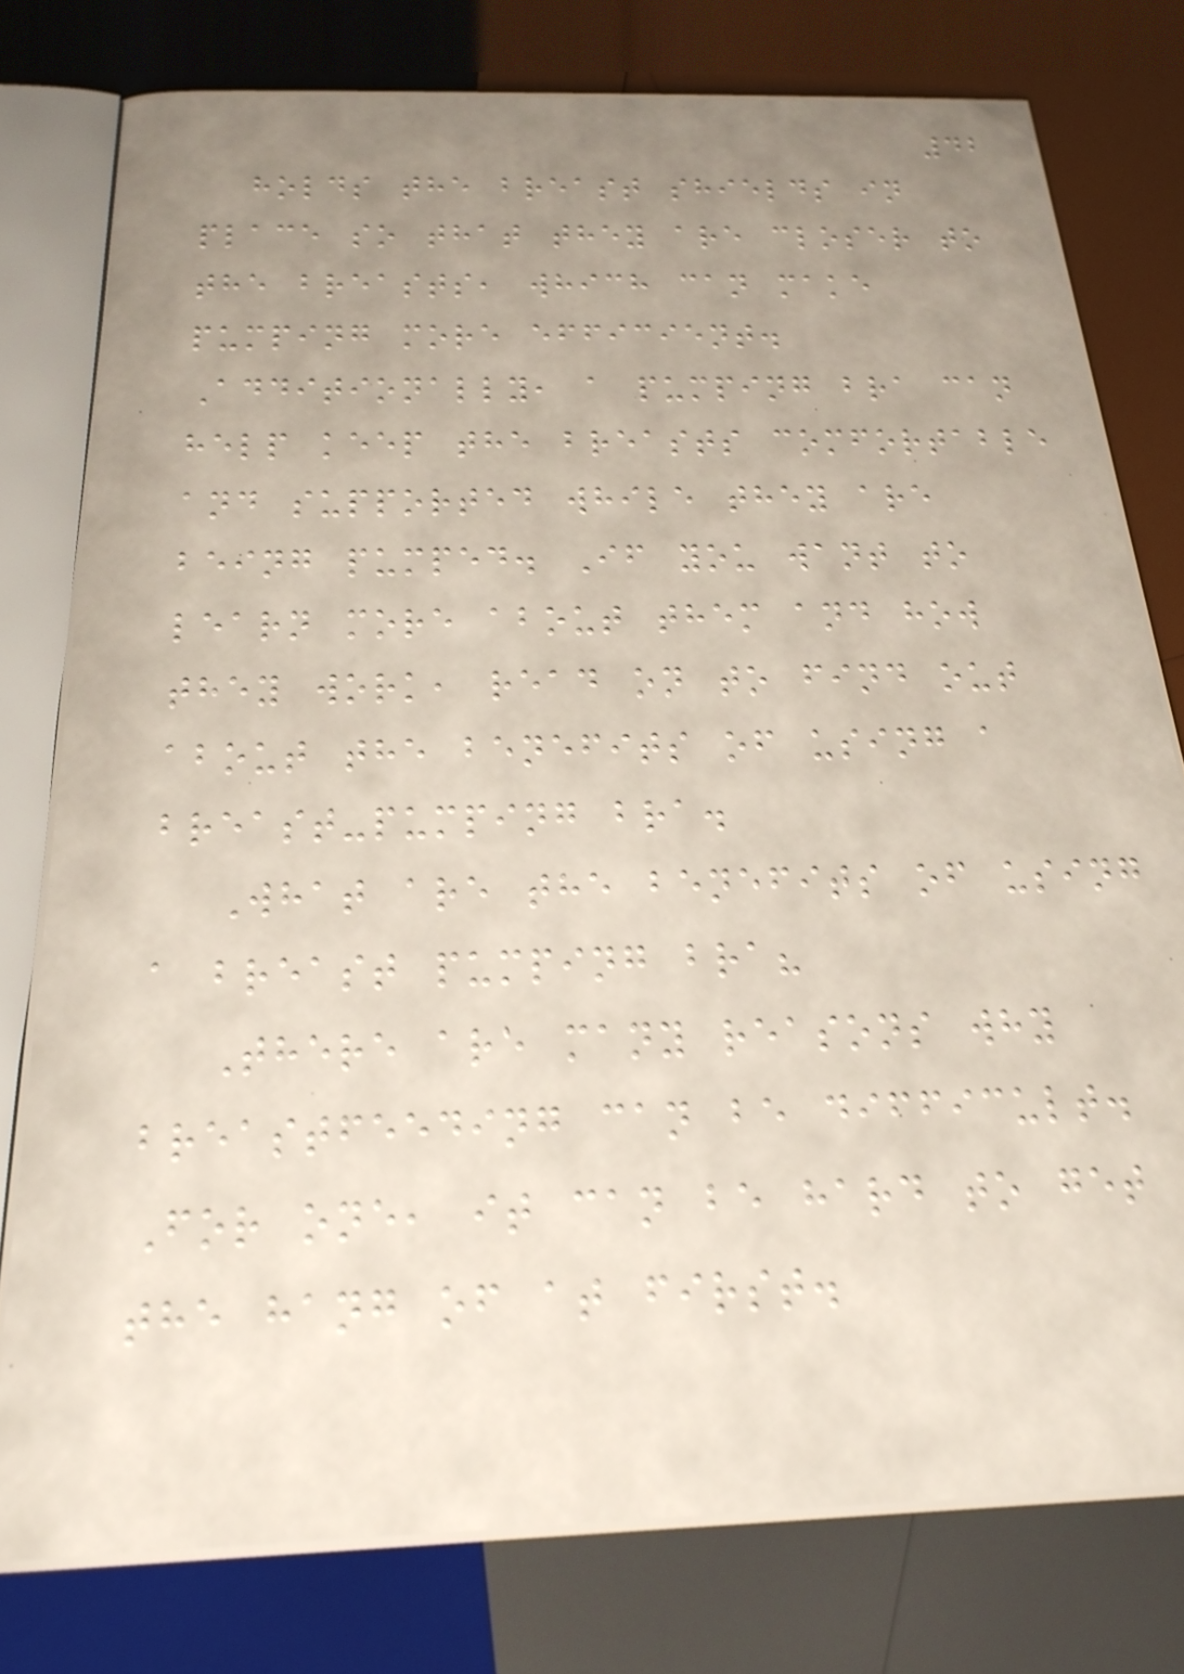42
holds the breast shields in
place so that they are closer to
the breasts, which can make
pumping more efficient.
Additionally, a pumping bra can
help keep the breasts comfortable
and supported while they are
being pumped. If you want to
learn more about them and how
they work, read on to find out
about the benefits of using a
breast-pumping bra.
What are the benefits of using
a breast pumping bra?
There are many reasons why
breastfeeding can be difficult.
For one, it can be hard to get
the hang of at first.
